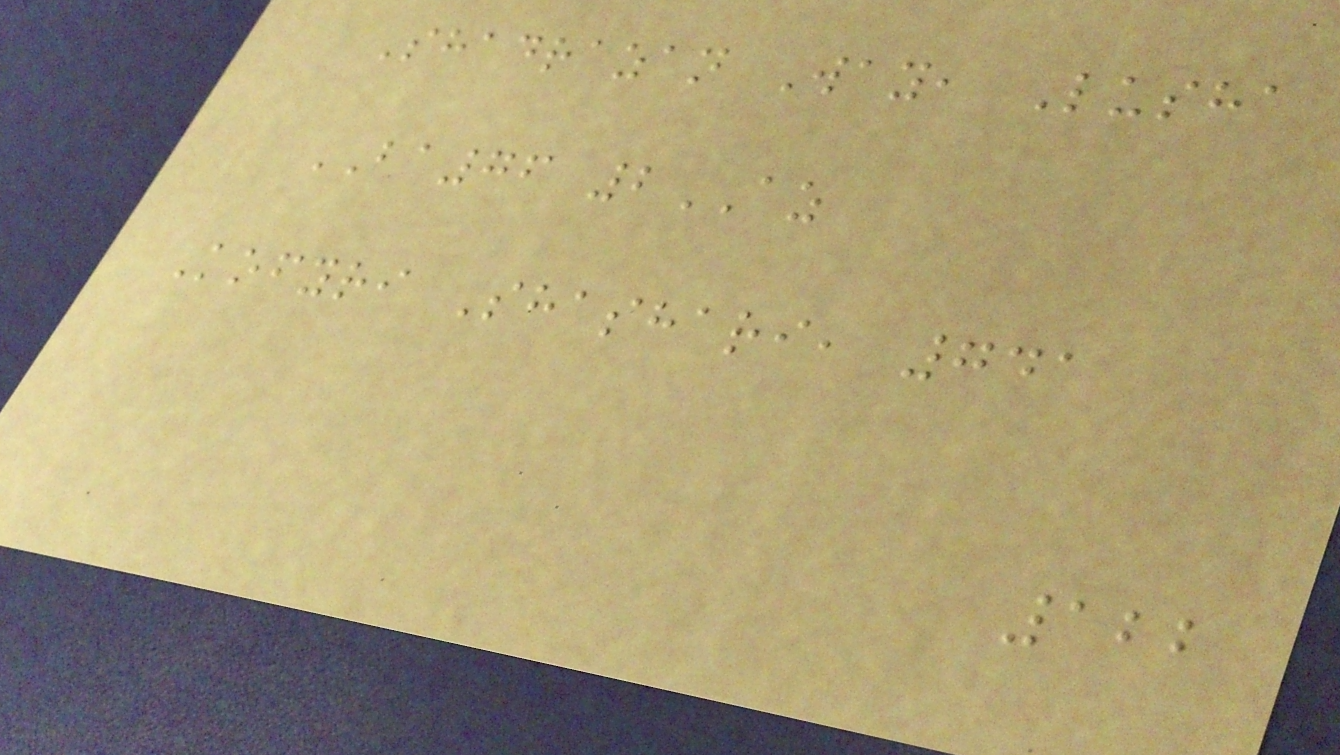Shadrazan Way, Lusha
BA76 2AZ
Kofyri Shashari, 741
122
